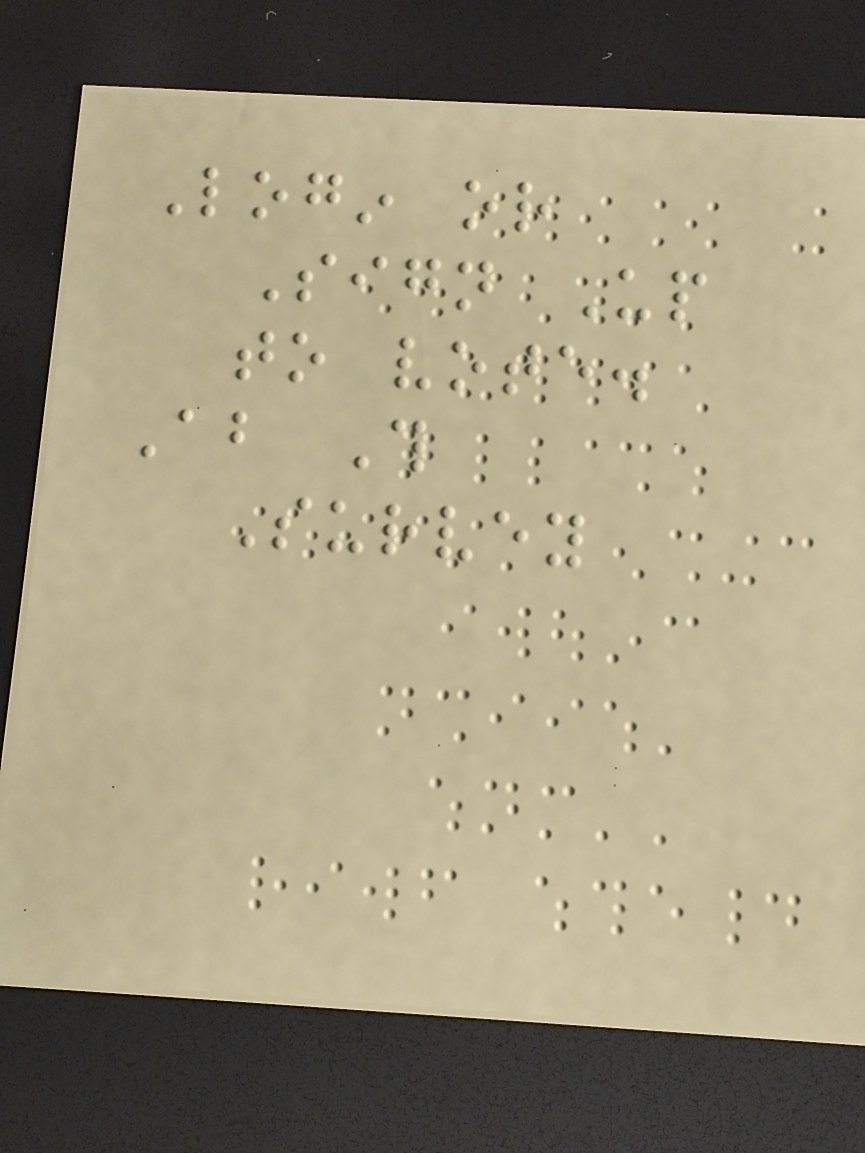Login or
Sign Up
to vote.
About This
Survey
